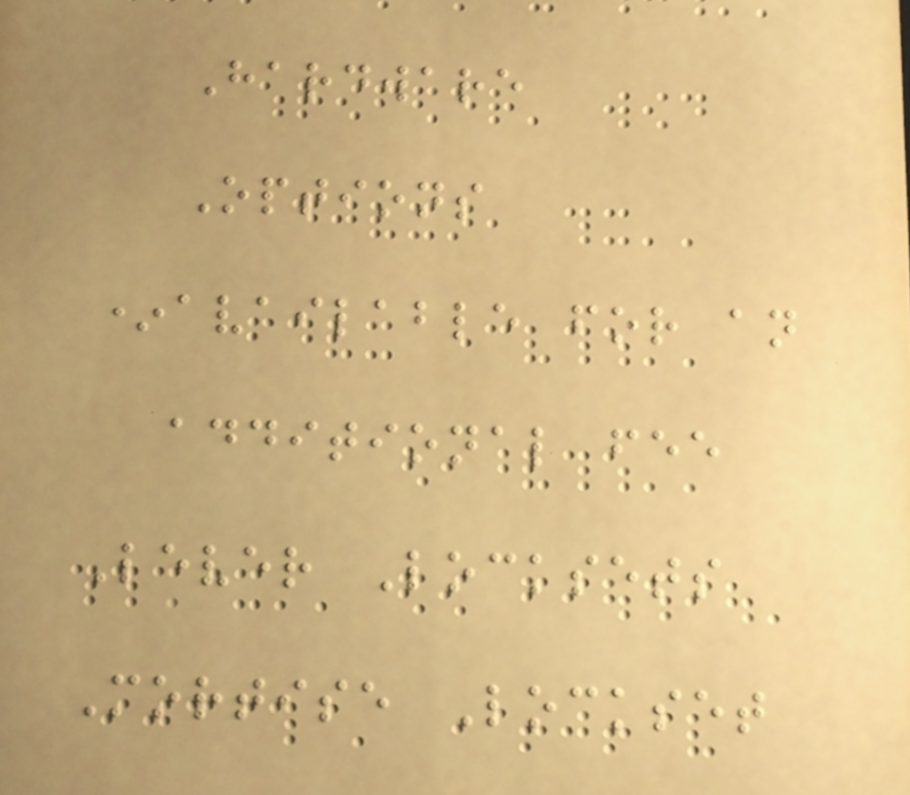Hardware
Options
*available for an
additional fee
Lever Locksets
Mortise Lockset
